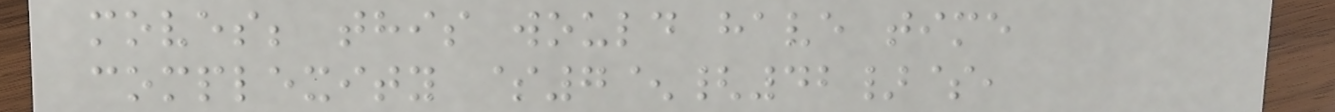moves; this would have time
complexity $7^{42}$,
